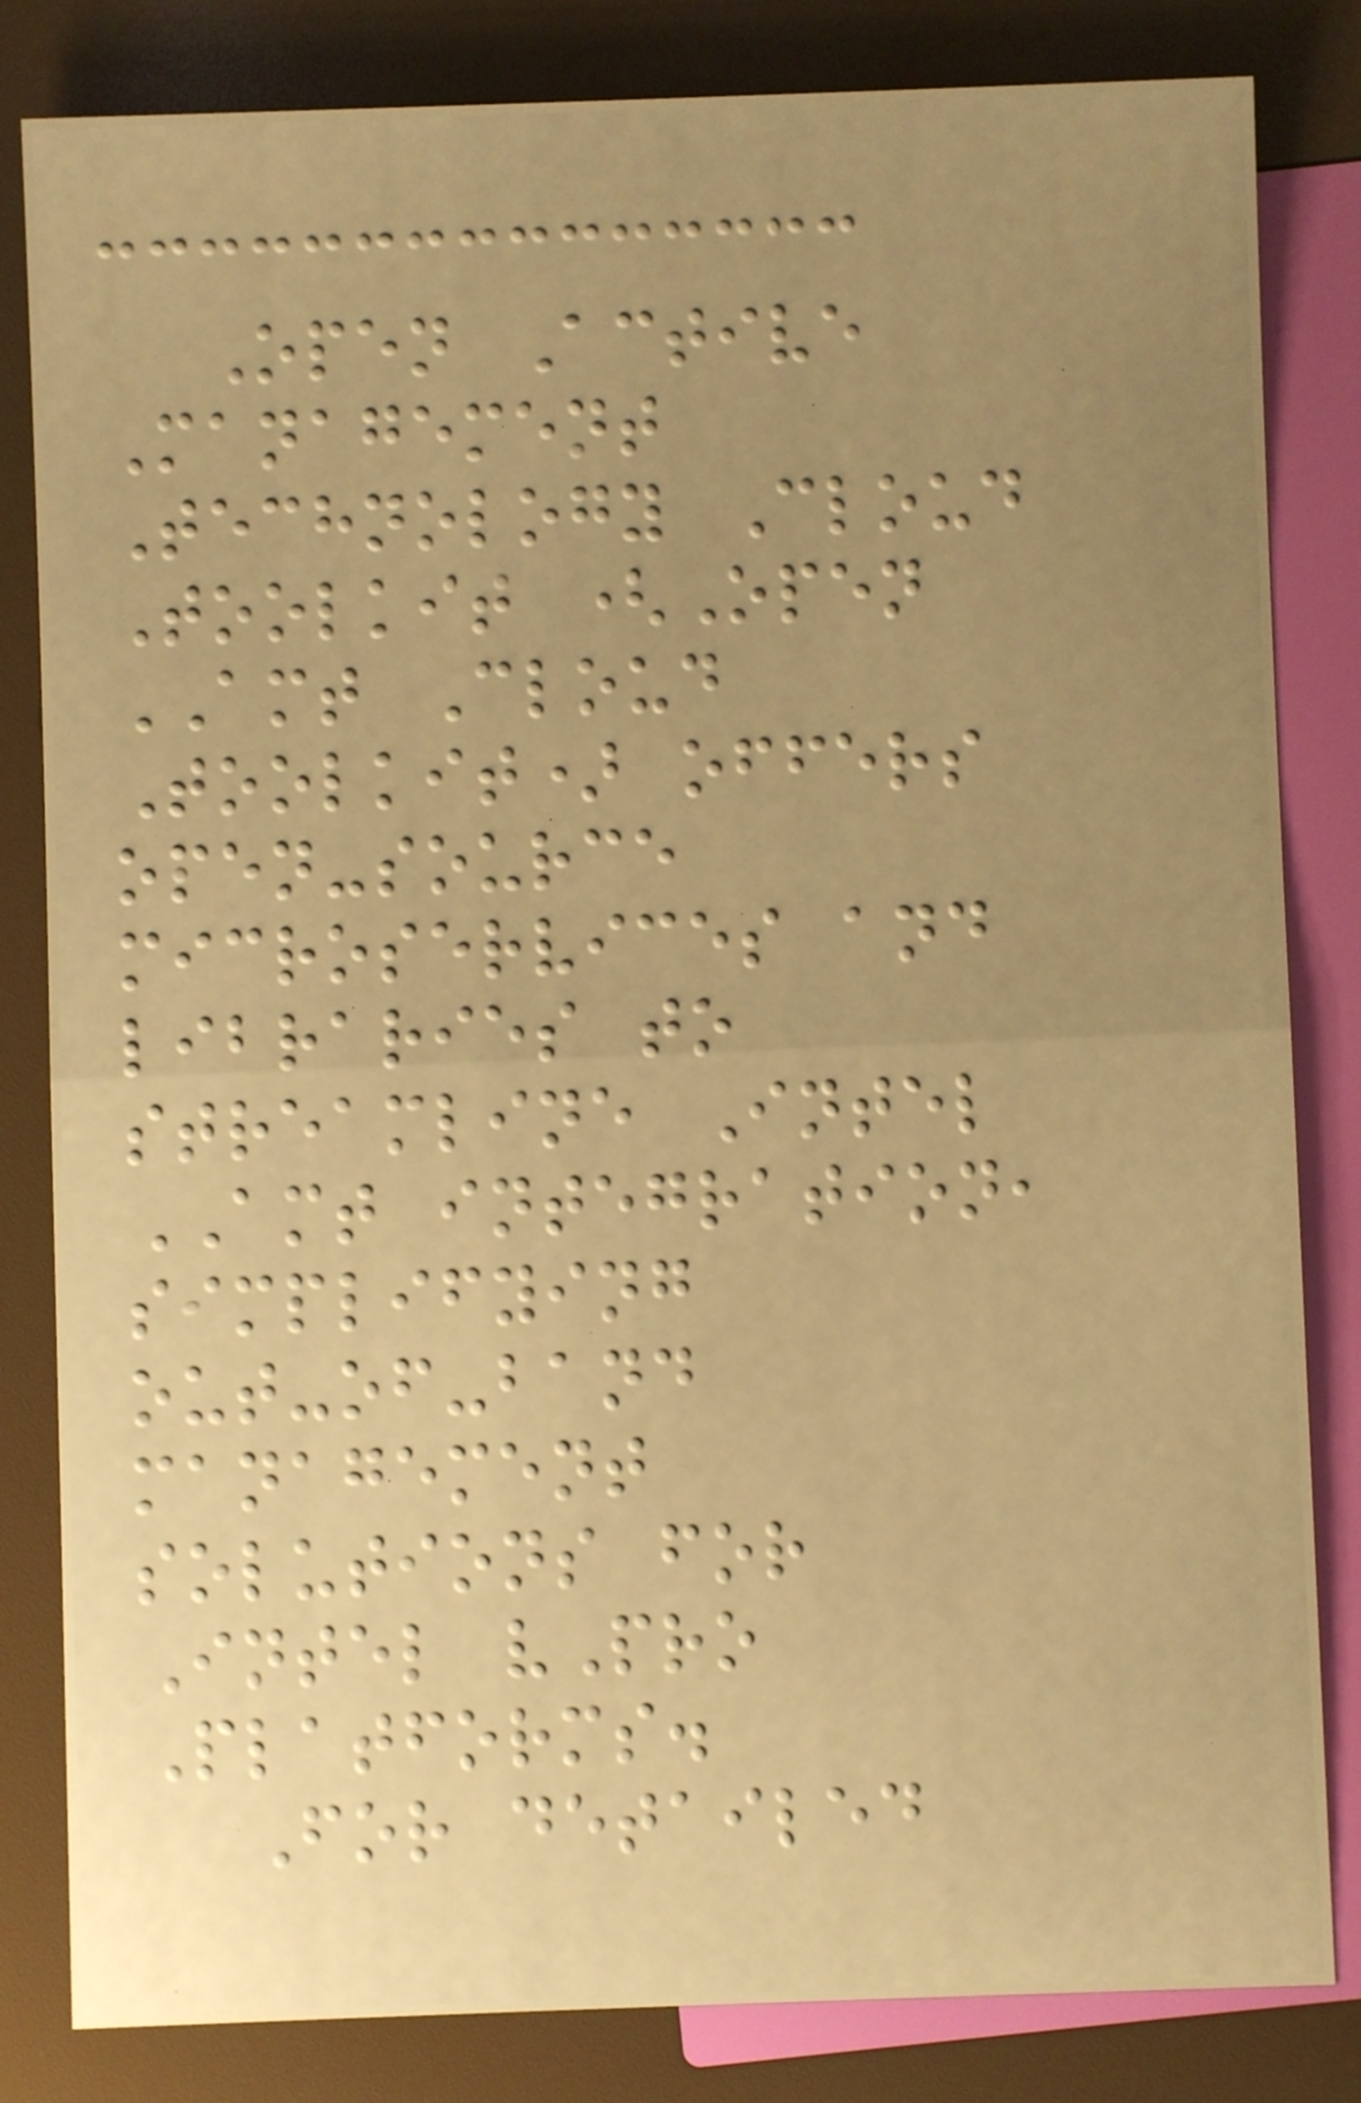Open Active
Management
Technology Cloud
Toolkit (Open
AMT Cloud
Toolkit) offers
open-source
microservices and
libraries to
streamline Intel
AMT integration,
simplifying
out-of-band
management
solutions for
Intel vPro
Platforms.
For detailed
